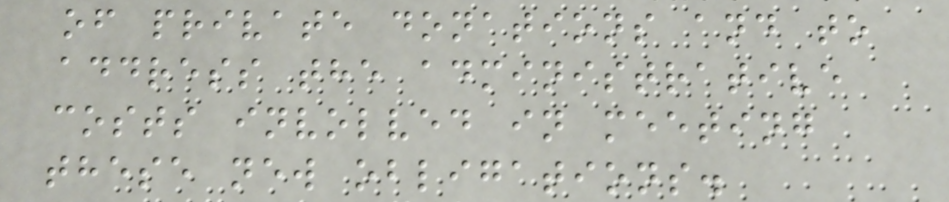of private donations and to
address the administrative
costs involved in meeting
these new obligations.
